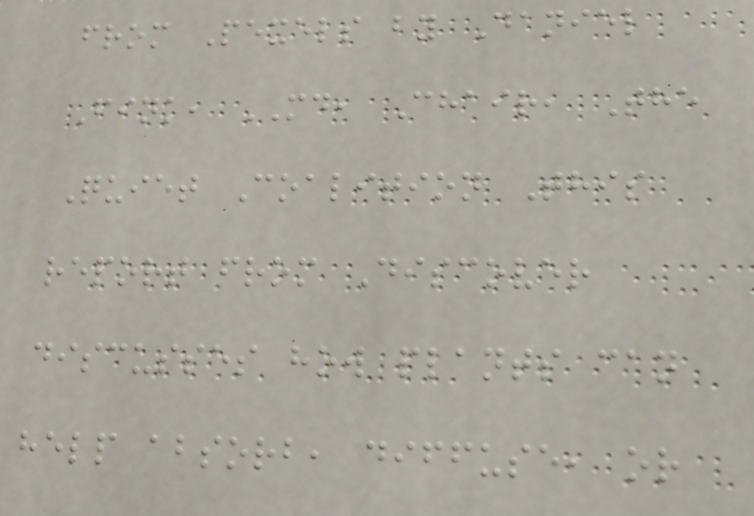from Pexels by Daniel
Fink, MD, Chair, The
Quiet Coalition This
report from Discover
discusses how plants can
help absorb, diffuse, or
